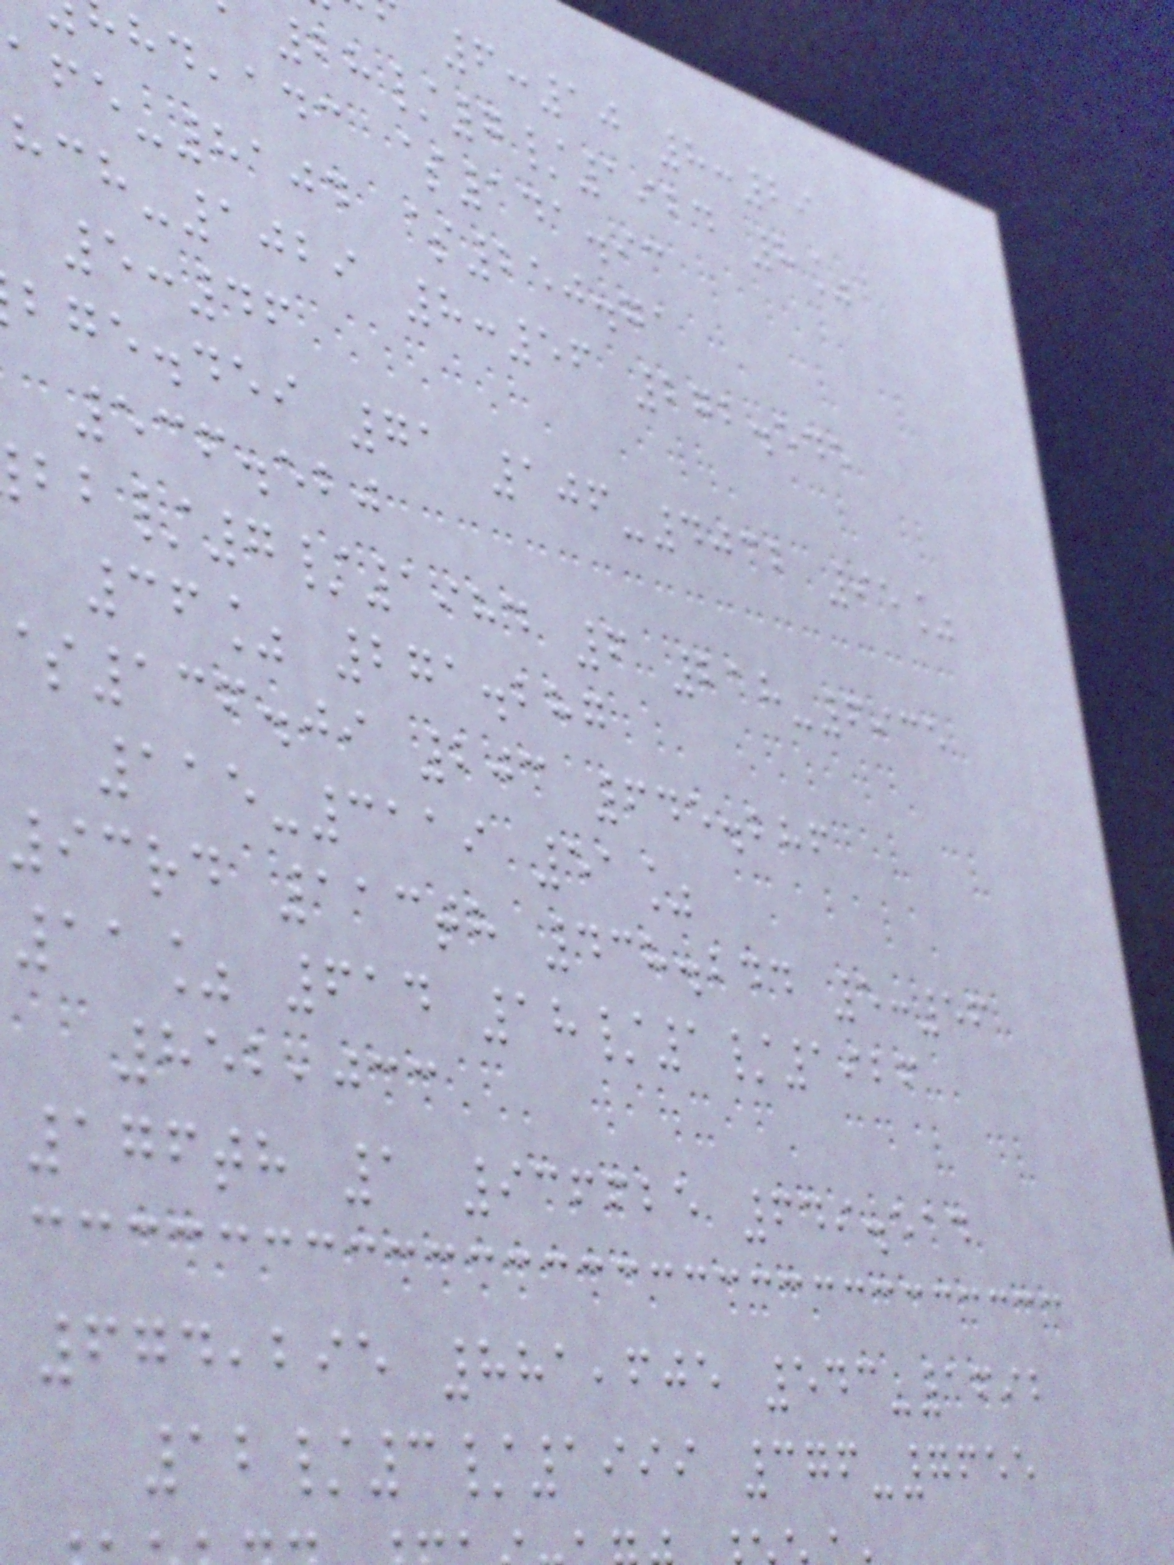6:10 8:29
28/7/1924 8%
,adc $141.93
-8104 $250.71
-1029 8:56 272.545
5:46
bge.dei 71 106-4032 95%
536.520
/7/1984 6 218-6935
36% 271.287
136.09 203 645.286
115-3119 51%
93rd 113th 438.244 5:56
11% 614 18/1/1926
852,033
176th 1 936625 649.514
674,295 881,605 543-1692
12/3/1999 376-7655
